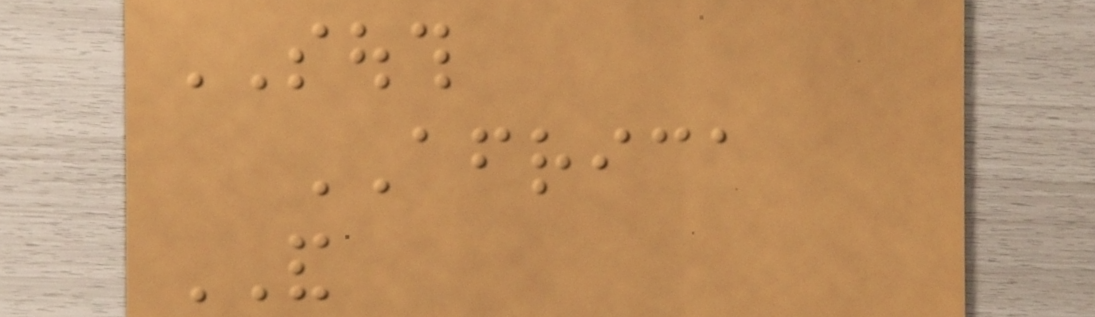SOUTH
AFRICA
AND
